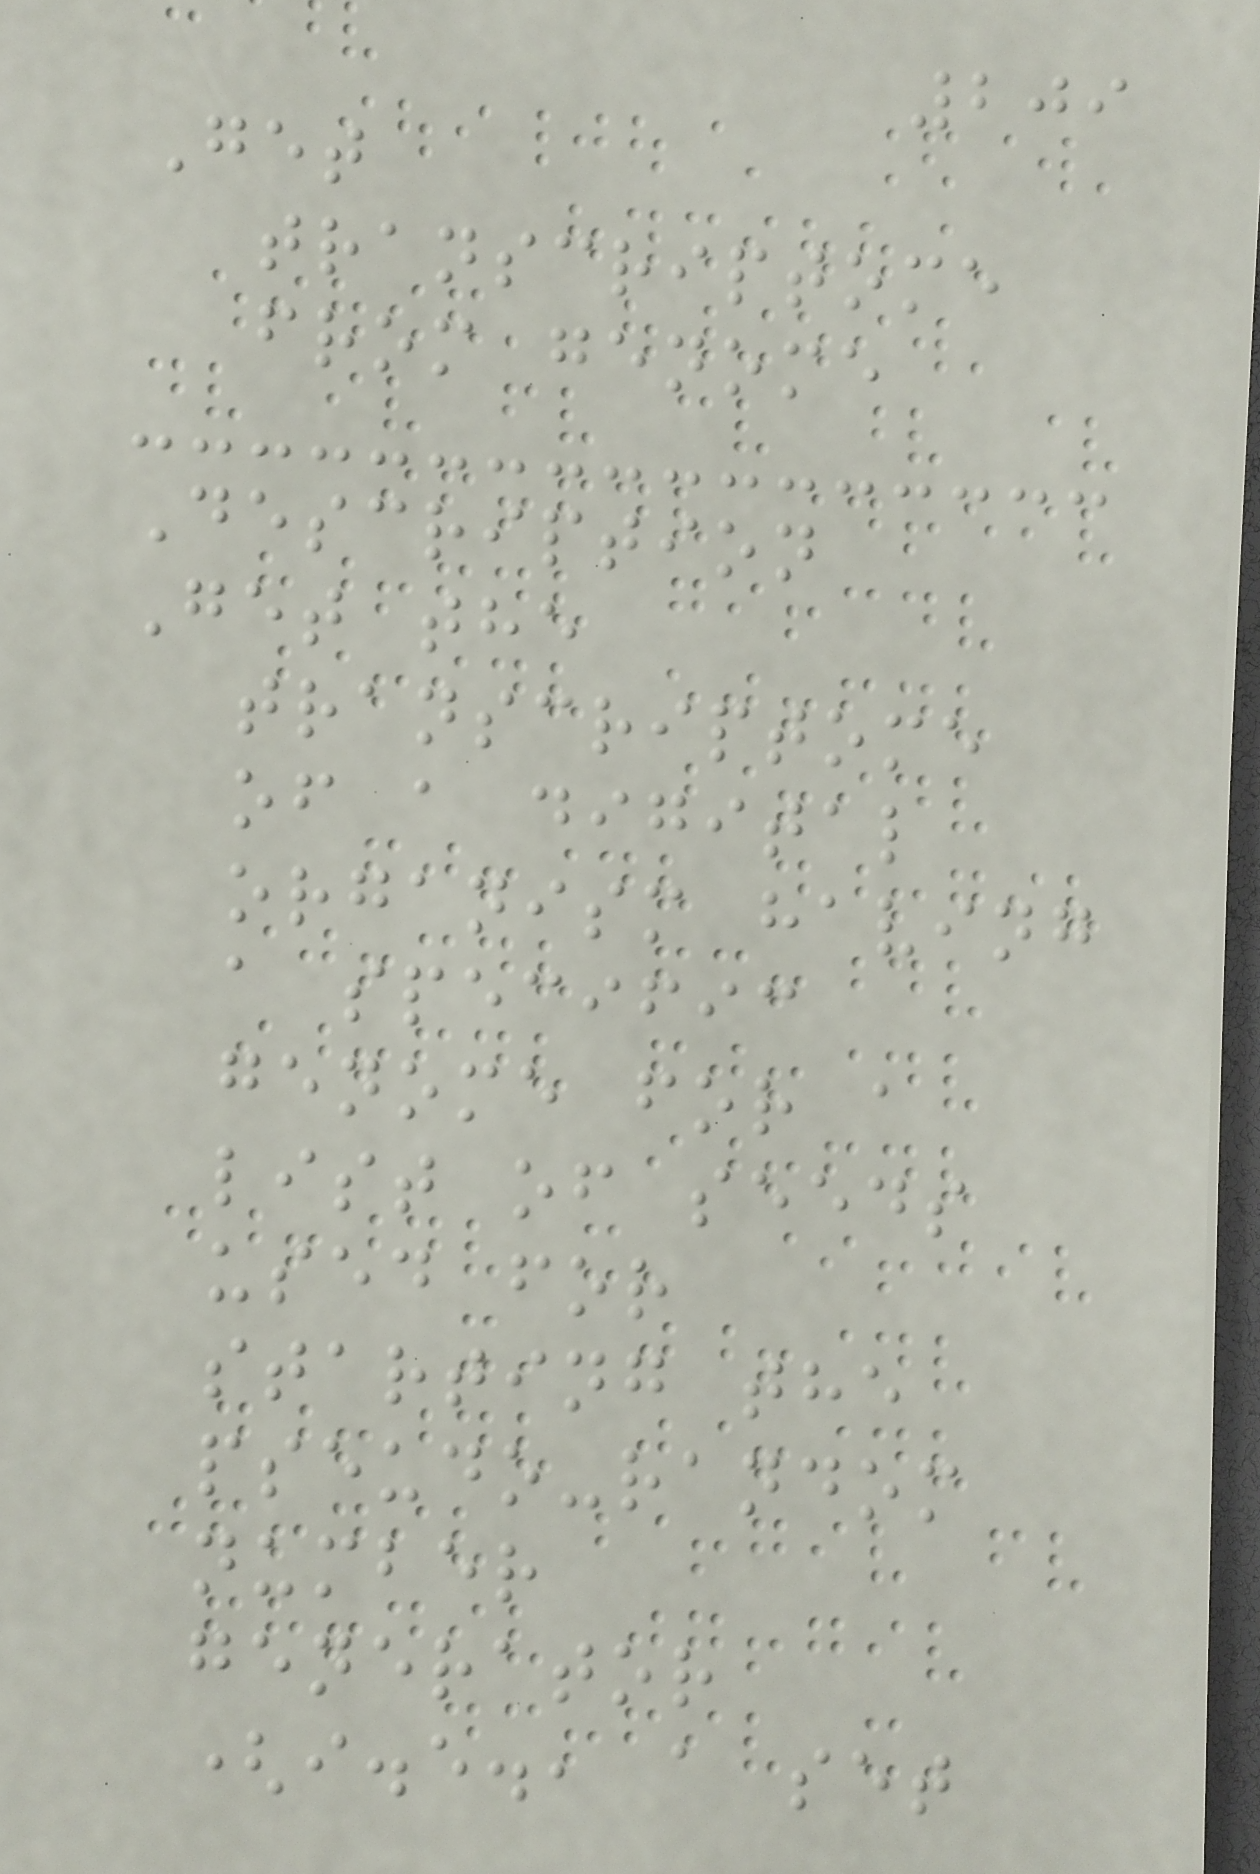209
Get
transcriptome
from genome
Description
Get the
transcriptome
of a digital
organism having
a specific
genome for a
list of seeds
used for
starting the
pseudo-random
number
generator
(i.e., a set
